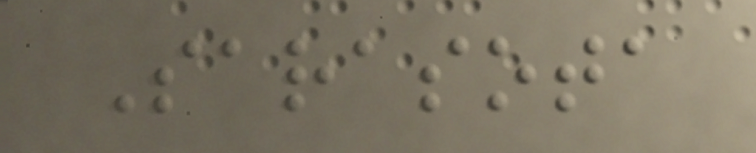Sarasota
